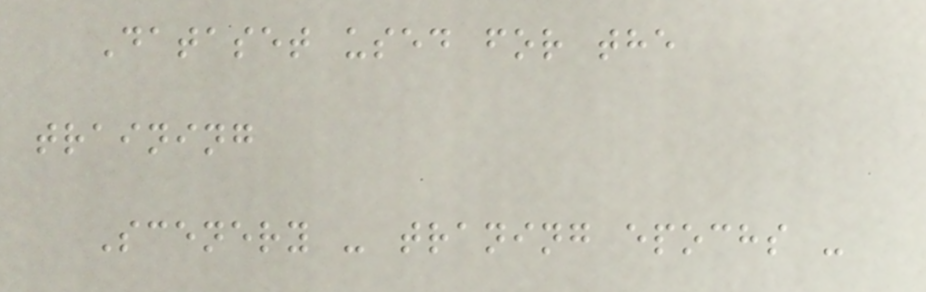Dataset used for the
training
Scenery - traning epochs -
